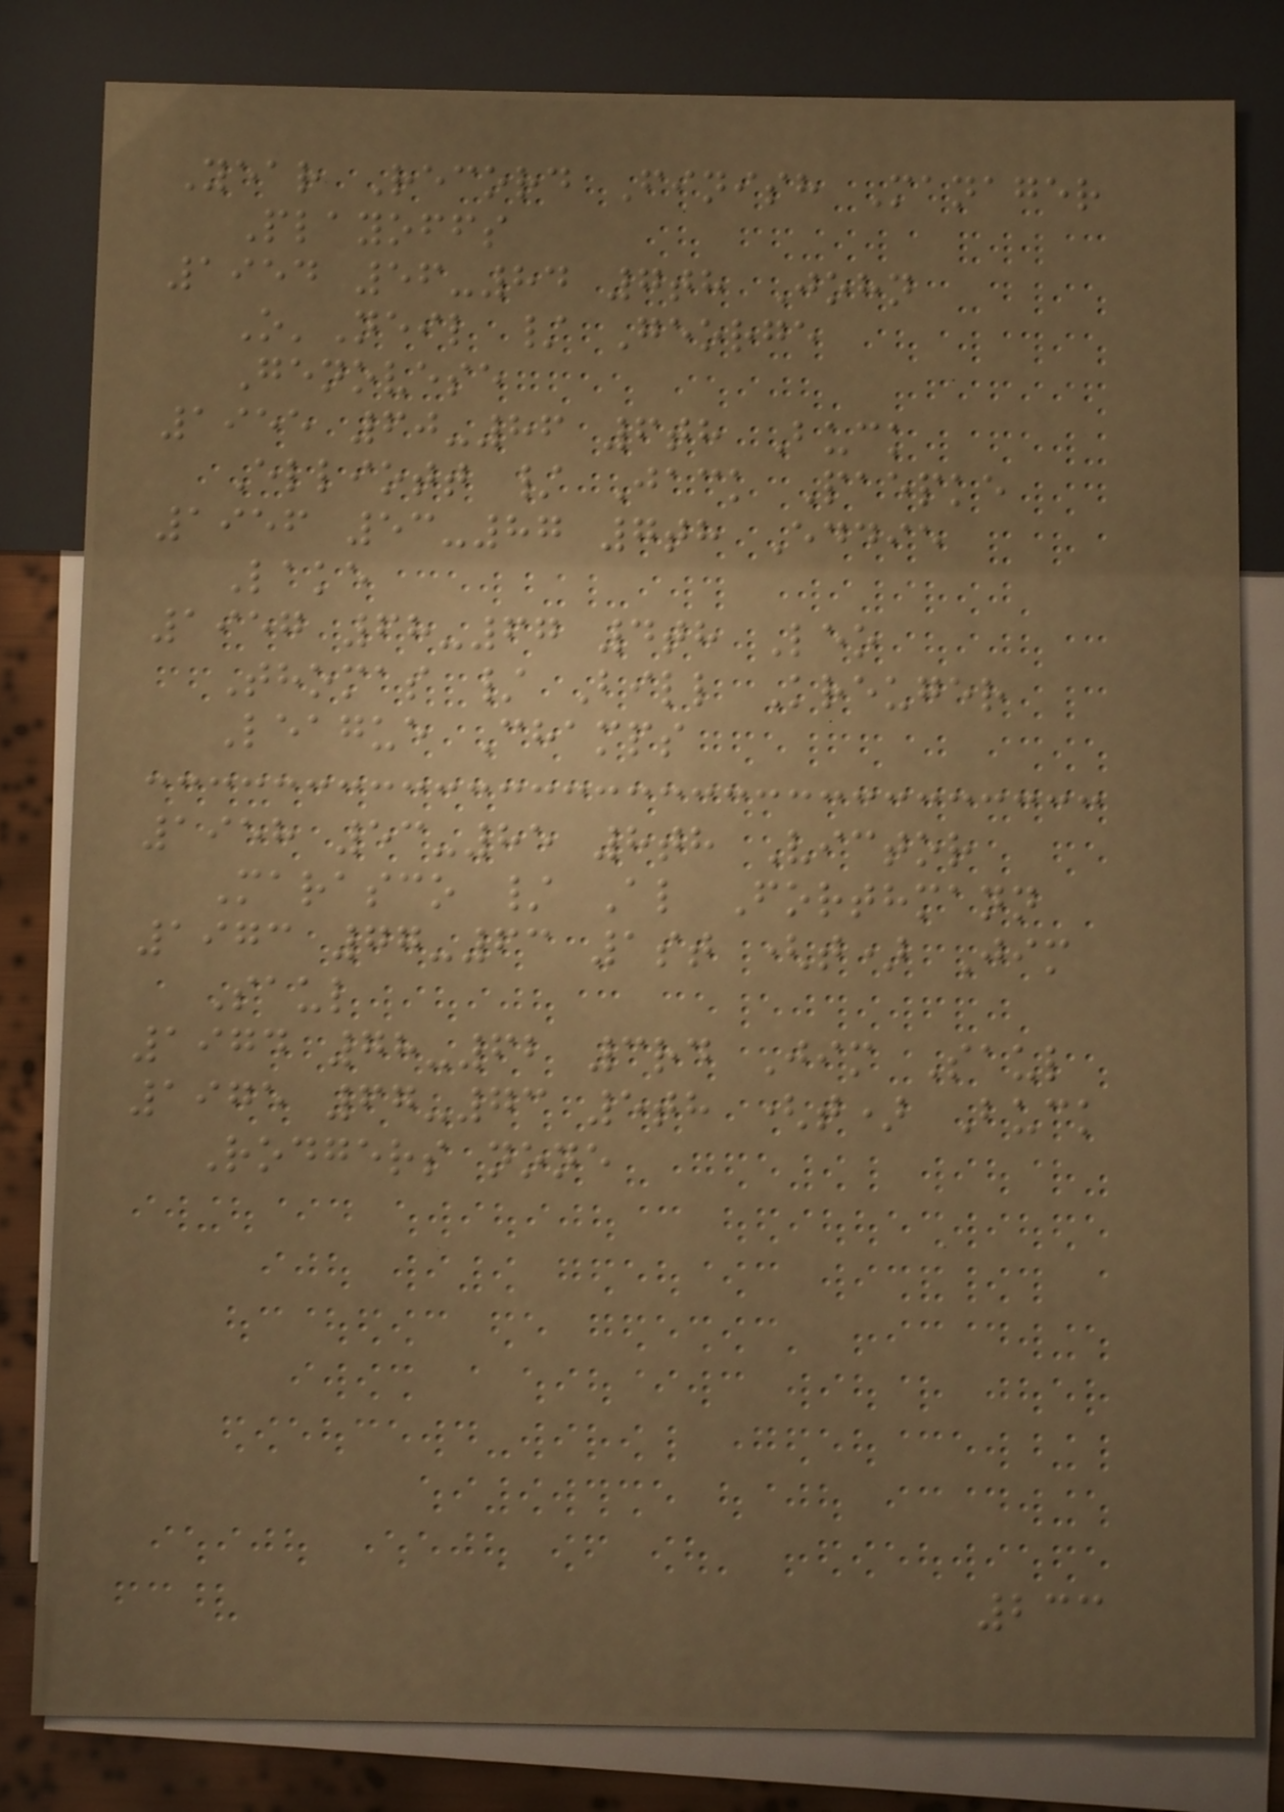Year Record Finish Manager
Playoffs
1954 56-84 7th John
O'Neil / George
Genovese
1955 60-86 6th Buck
Elliott / Jack Paepke
1956 53-87 7th Eddie
Lake
1957 68-67 4th Leo
Thomas / Bill Kreuger
League Champs
1958 53-85 8th Victor
Marasco / Al Forthmann
1973 77-63 1st (t) Jim
Saul
1974 78-62 3rd Jim Saul
1975 67-73 5th (t) Buck
Rodgers none
233
